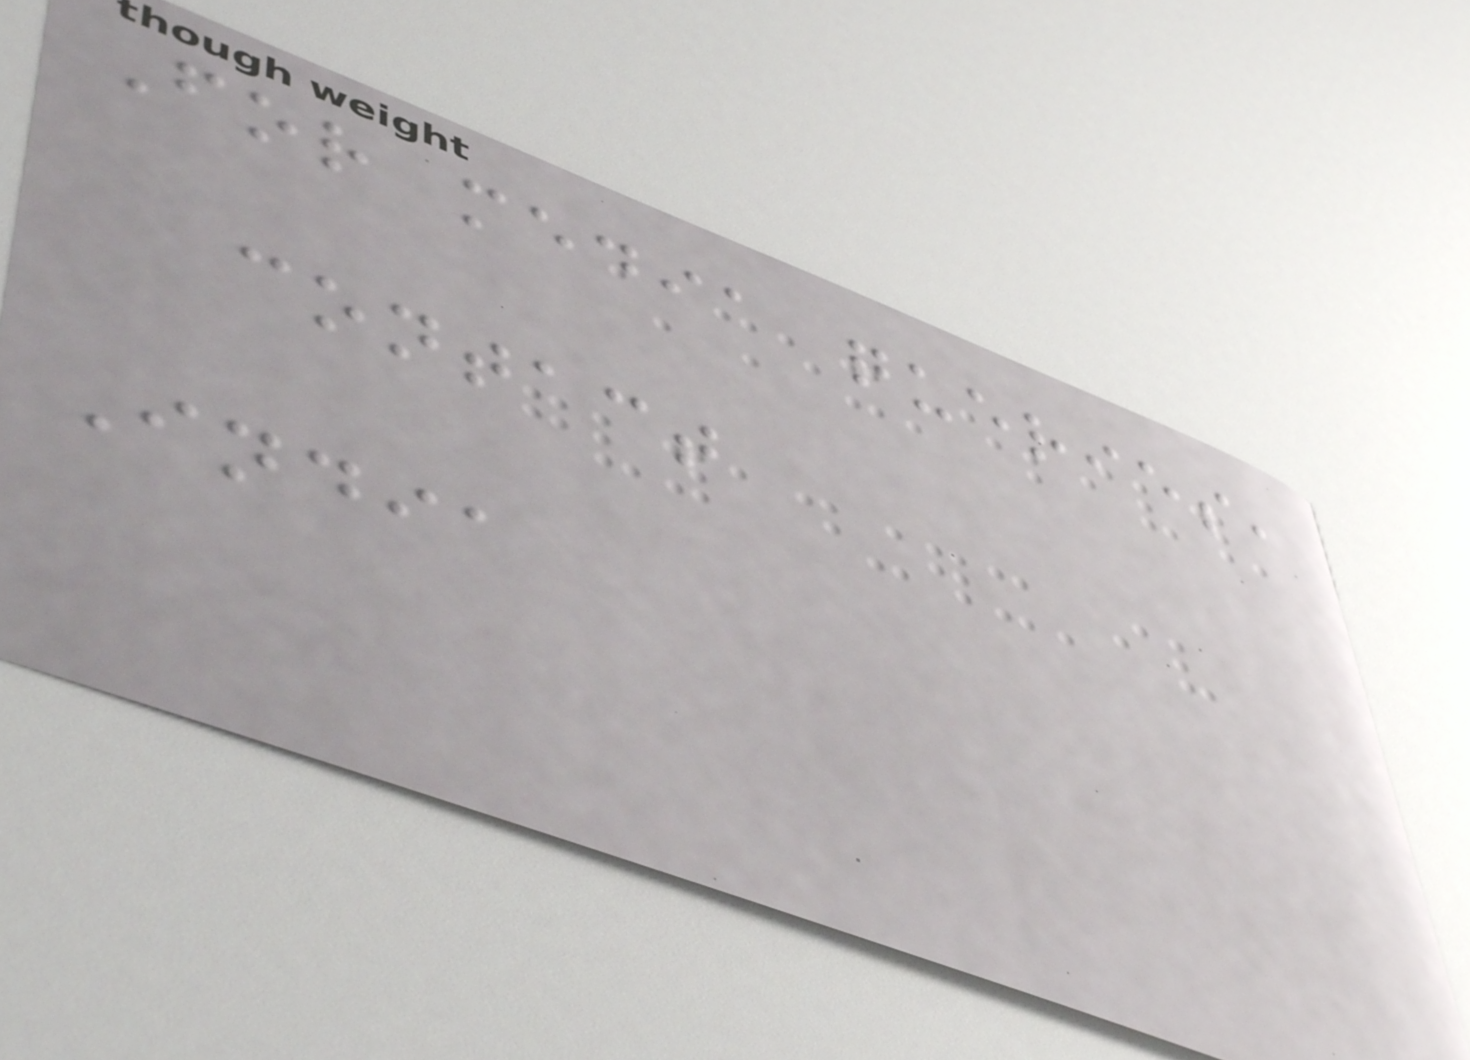For media queries,
contact
India
